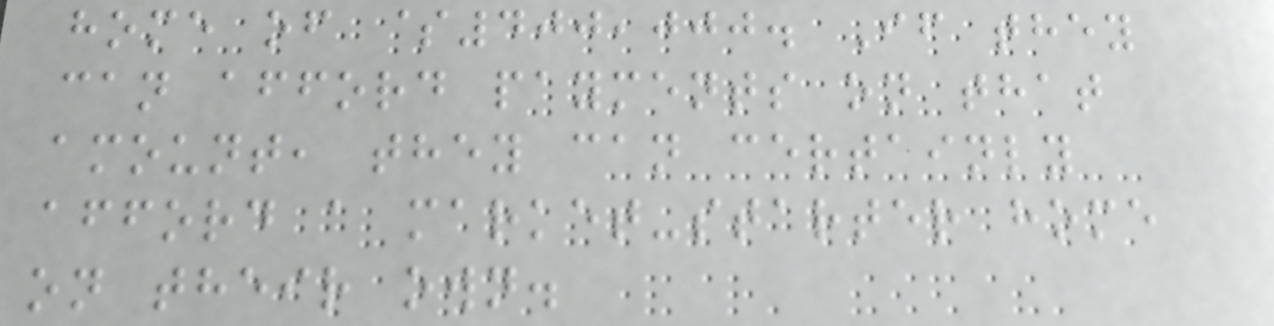home of $400,000. If they
can afford payments on that
amount, they can certainly
afford a market-starter home
on their own.
